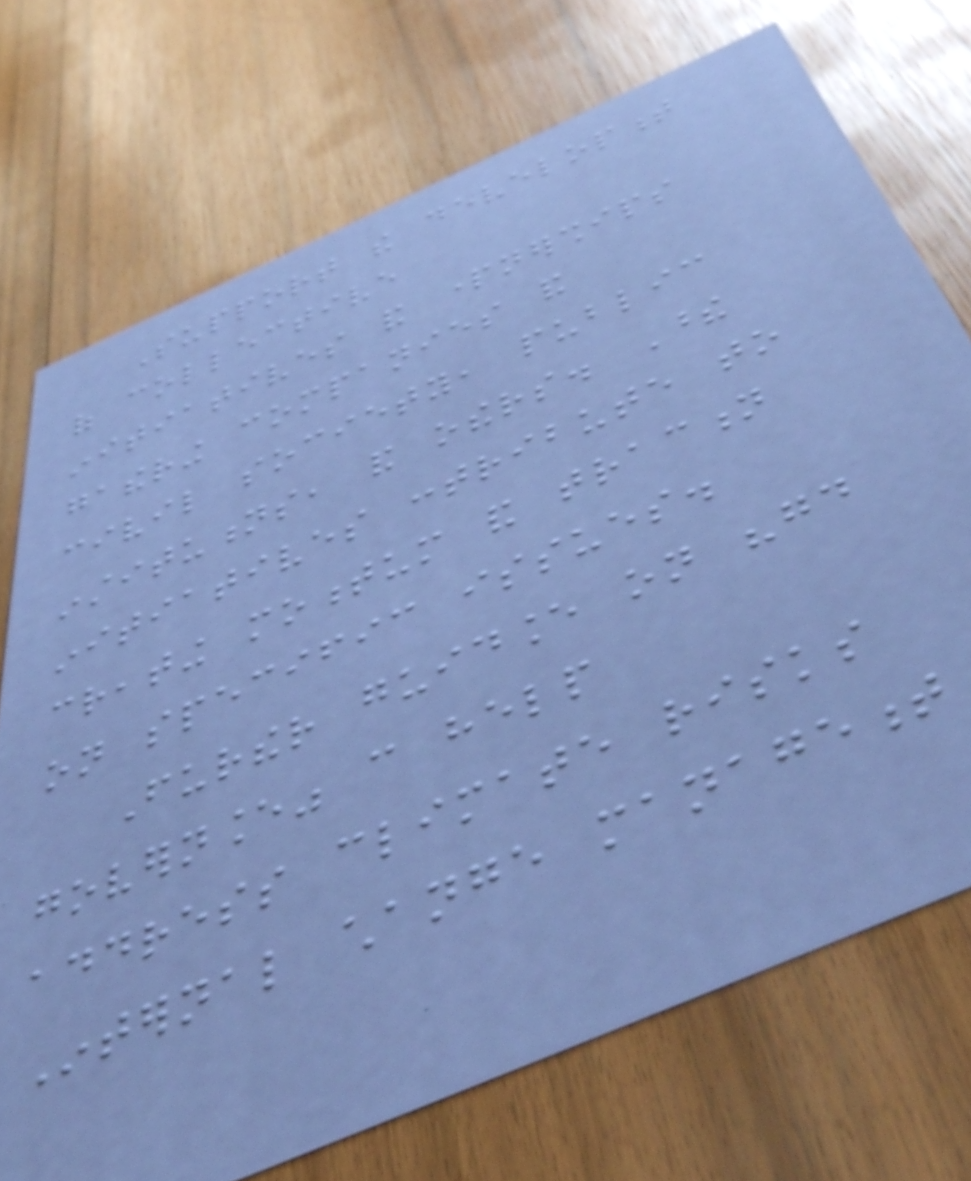Support the development
of collective
initiatives and partnerships
gathering companies and
civil society, public
institutions, and others. These
initiatives contribute to
creating momentum and traction
on specific issues.
Further guidance on "good
governance" can help
address climate risks
Internal change management
